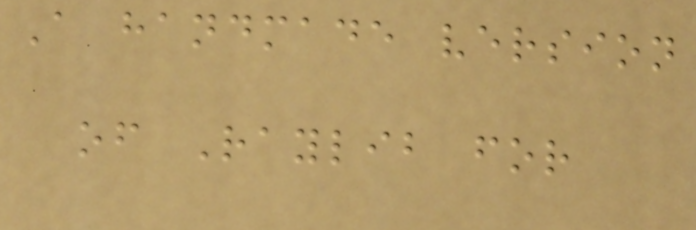A handmade version
of Raylib for
